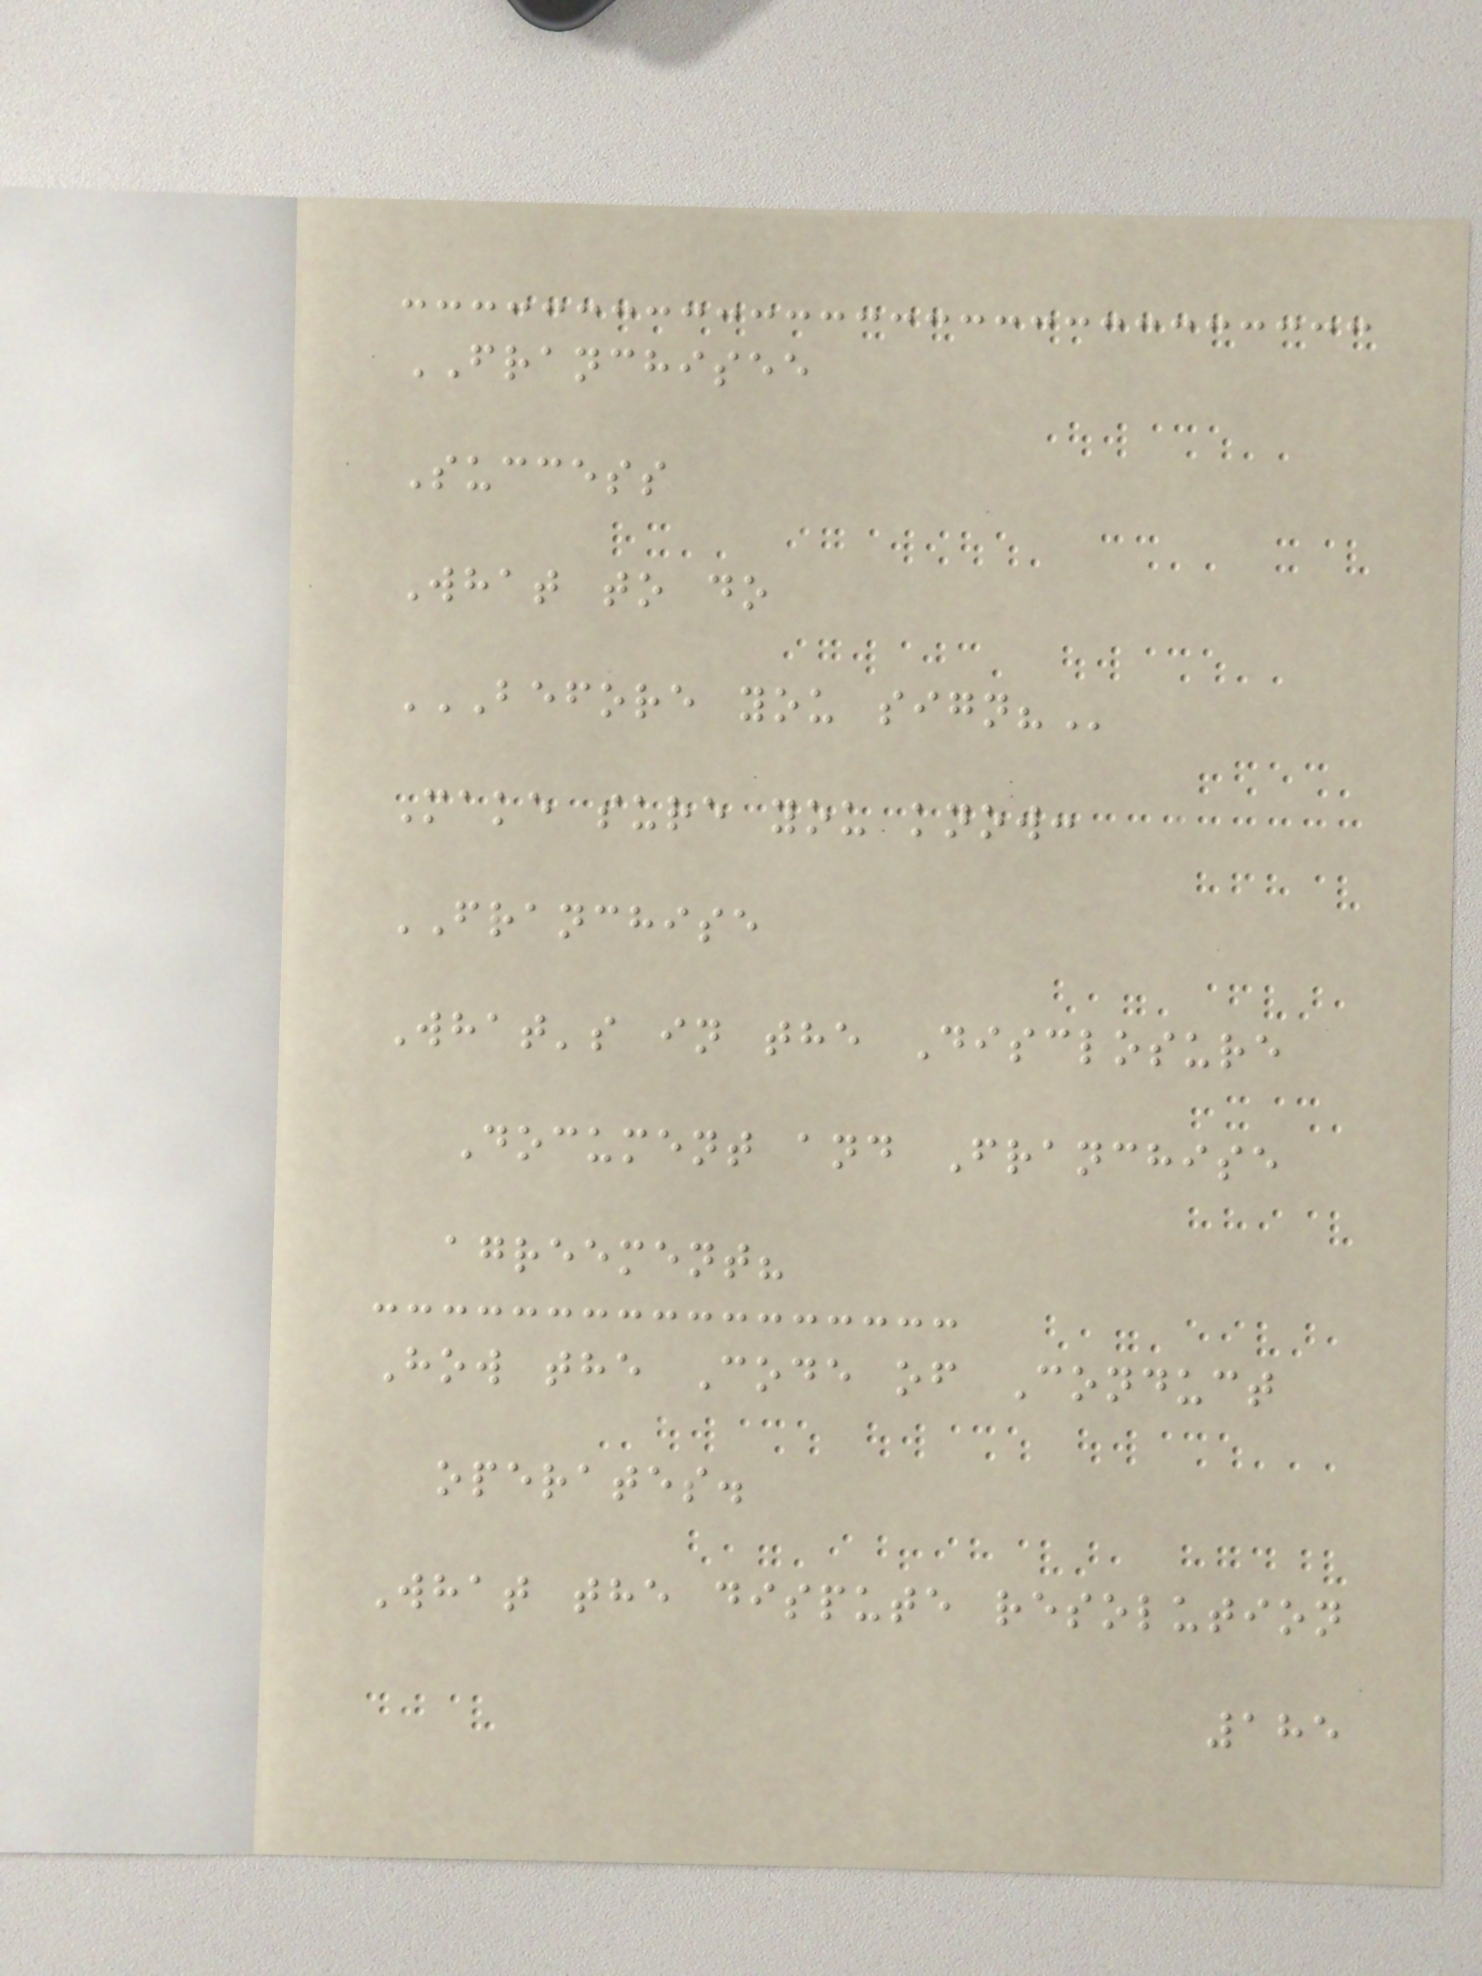FRANCHISEE
Success
What to do
BEFORE YOU SIGN?
Make sure you know:
FRANCHISE
What's in the Disclosure
Document and Franchise
agreement?
How the Code of Conduct
operates.
What the dispute resolution
185
